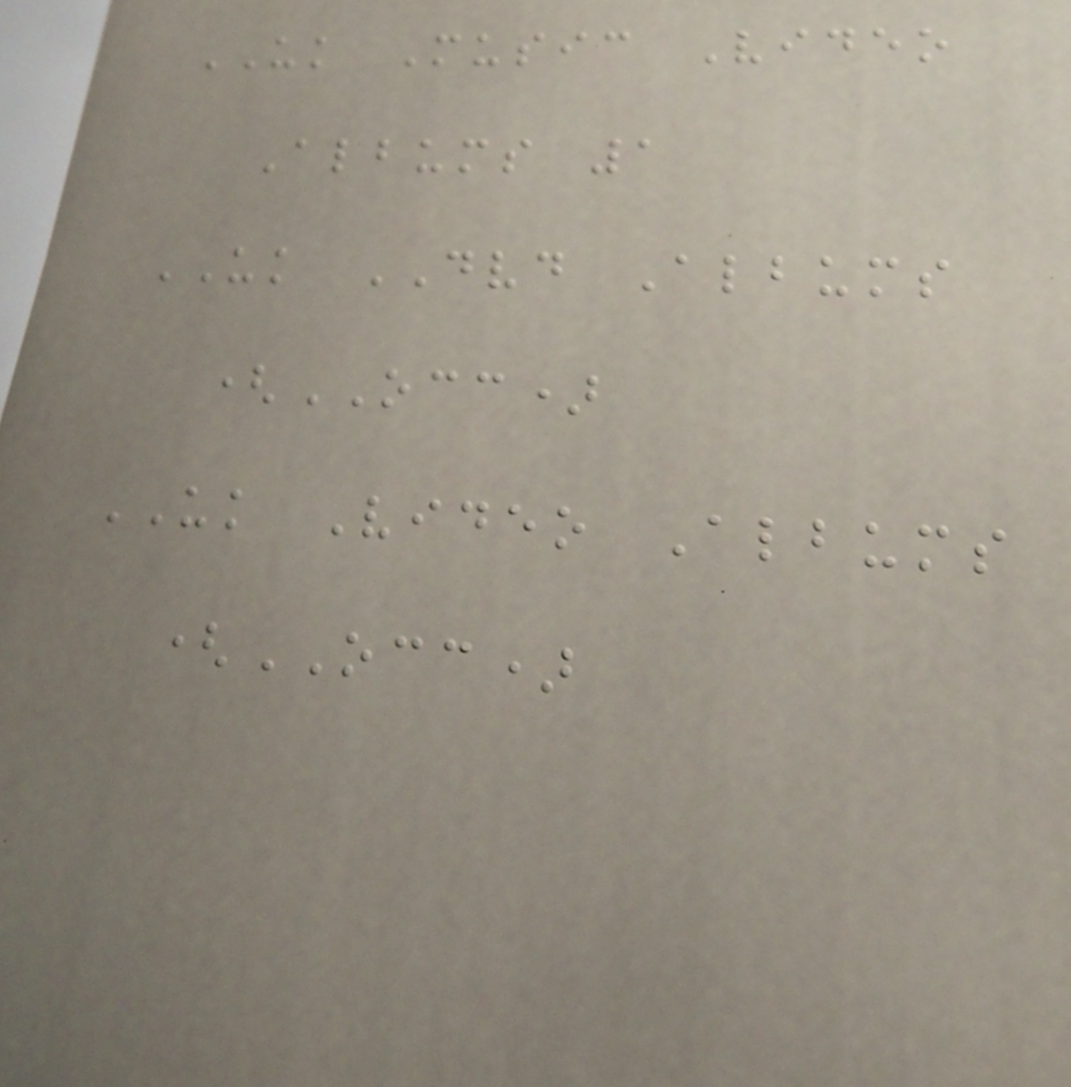UK Music Video
Albums 1
UK DVD Albums
(OCC)
UK Video Albums
(OCC)
